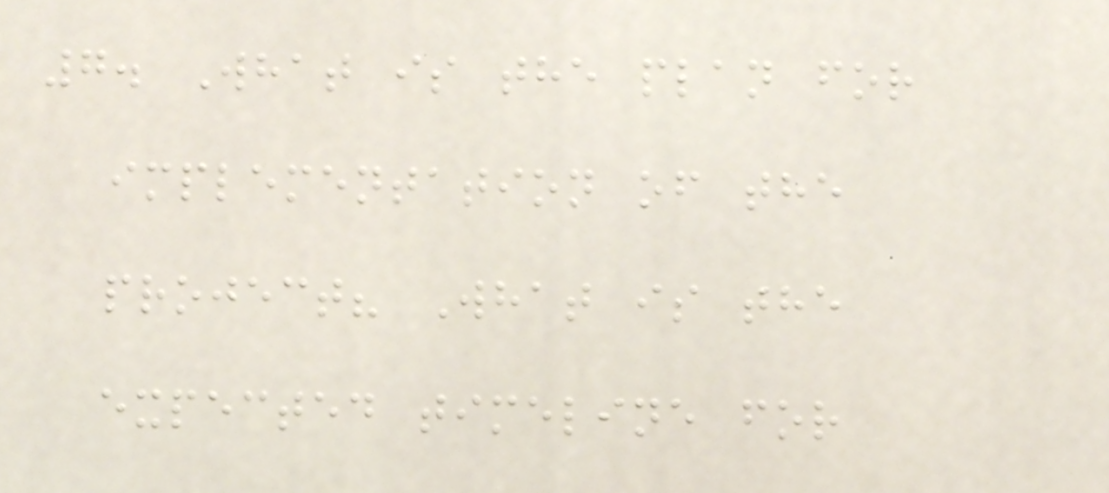7. What is the plan for
implementation of the
project? What is the
expected timeline for
